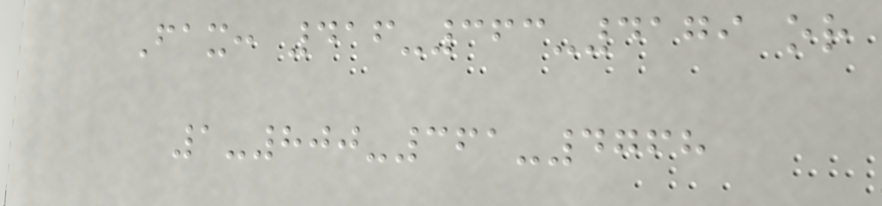Fax: 416-363-4179 or
1-800-361-4768
